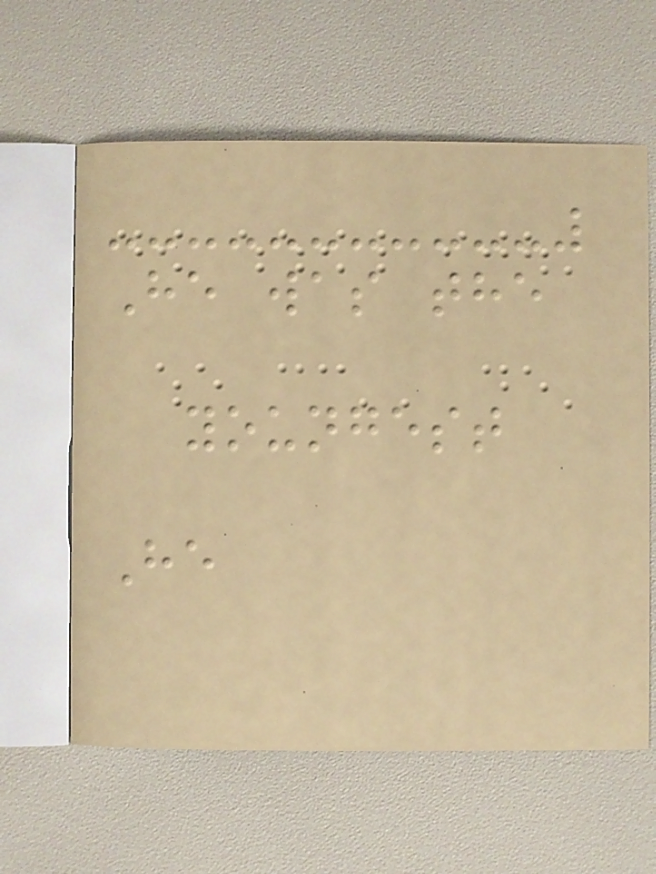He was the
youngest
He
